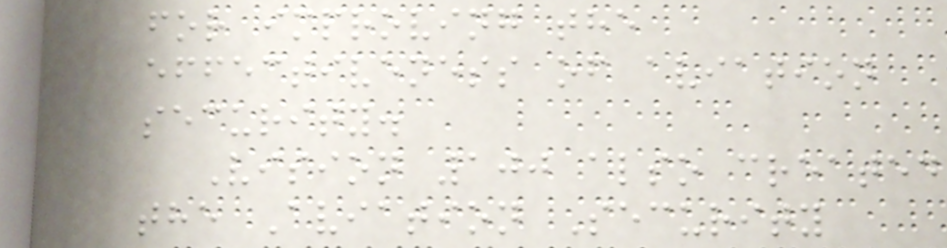for improving the
effectiveness of aviation
security.
Vision 100 also created
the Aviation Security
